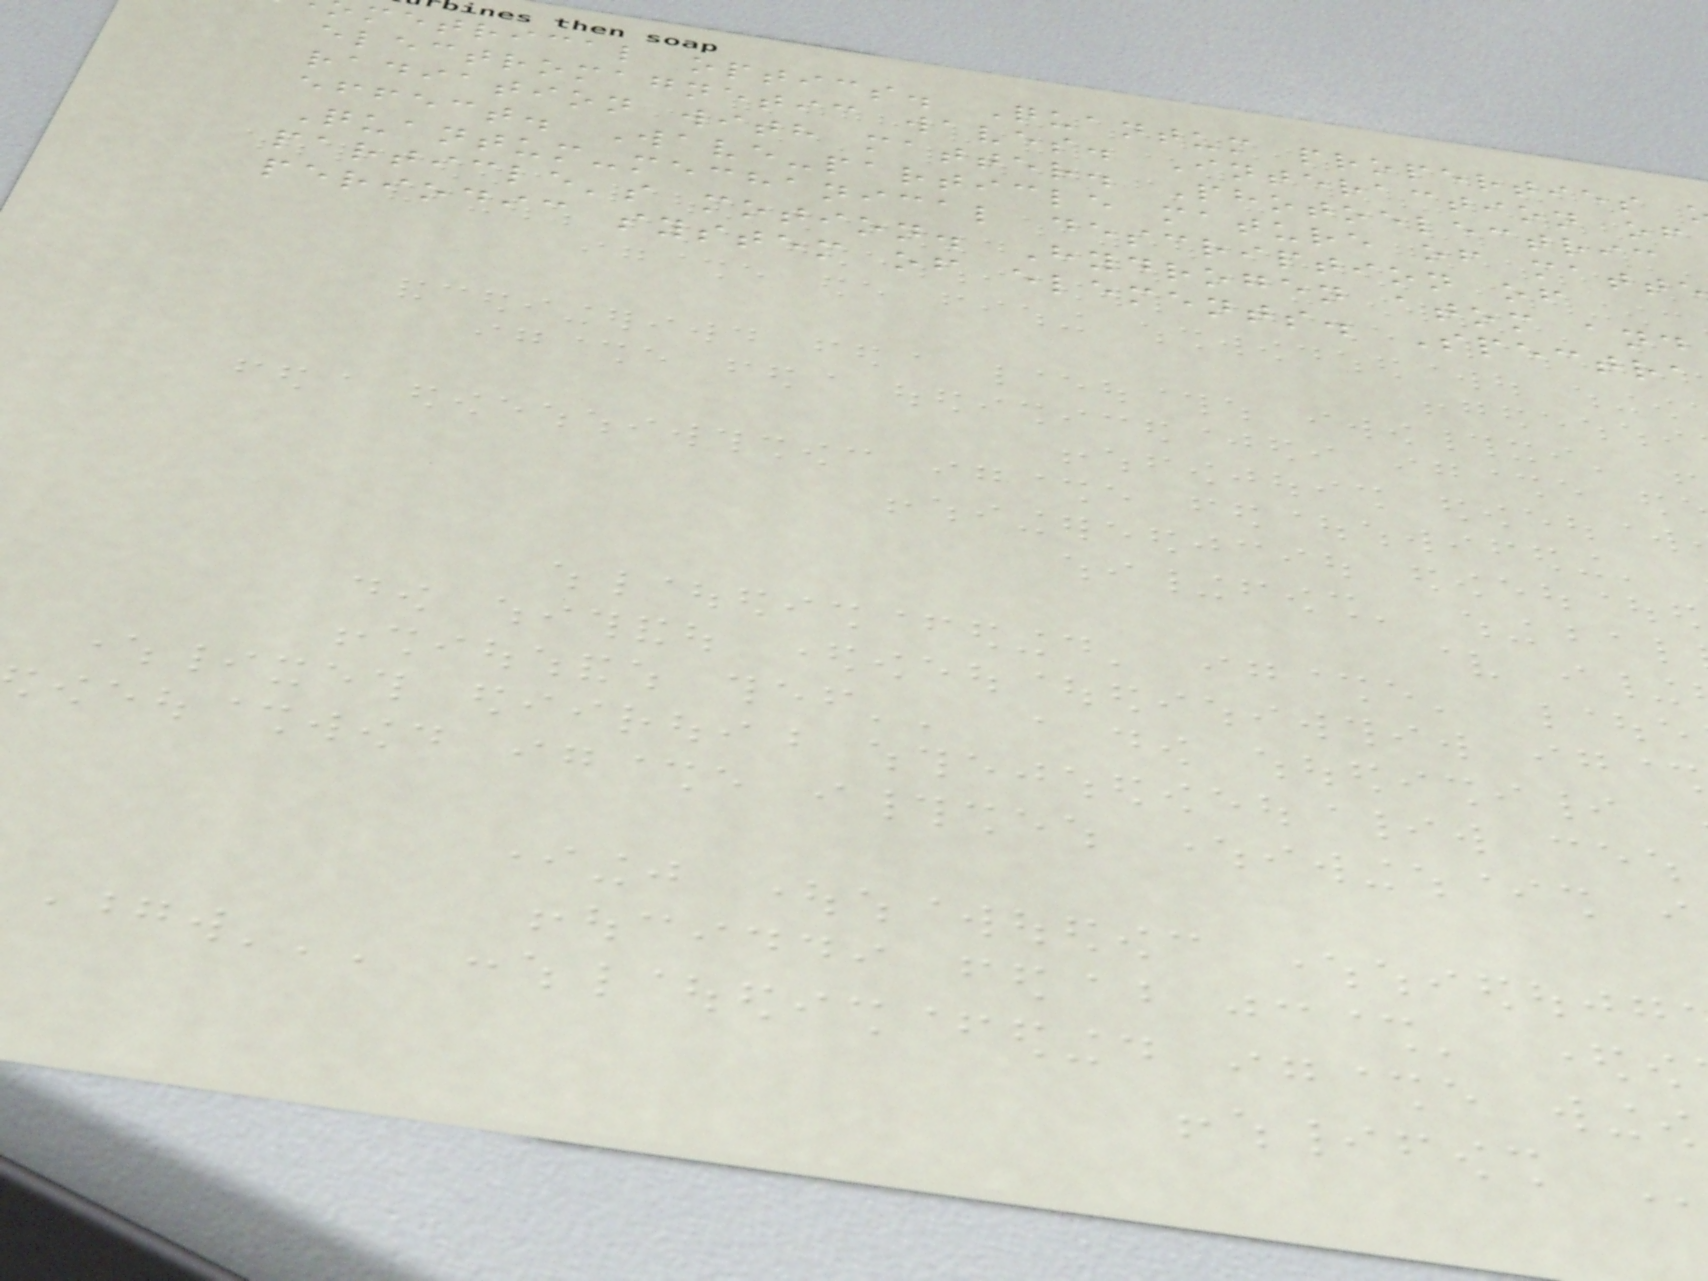metrical optics. Quantum properties
electromagnetic waves. Interaction of
radiation with matter. Photoelectric
effect. Wave-particle mature of matte
Quantum-mechanical description of
particle's motion. Hydrogen atom and
periodic system of elements. Spectra
